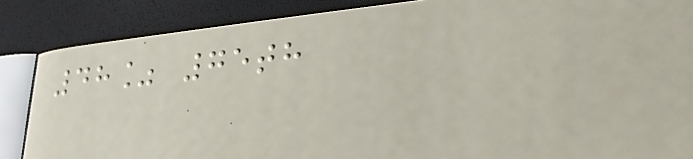48% 75th
